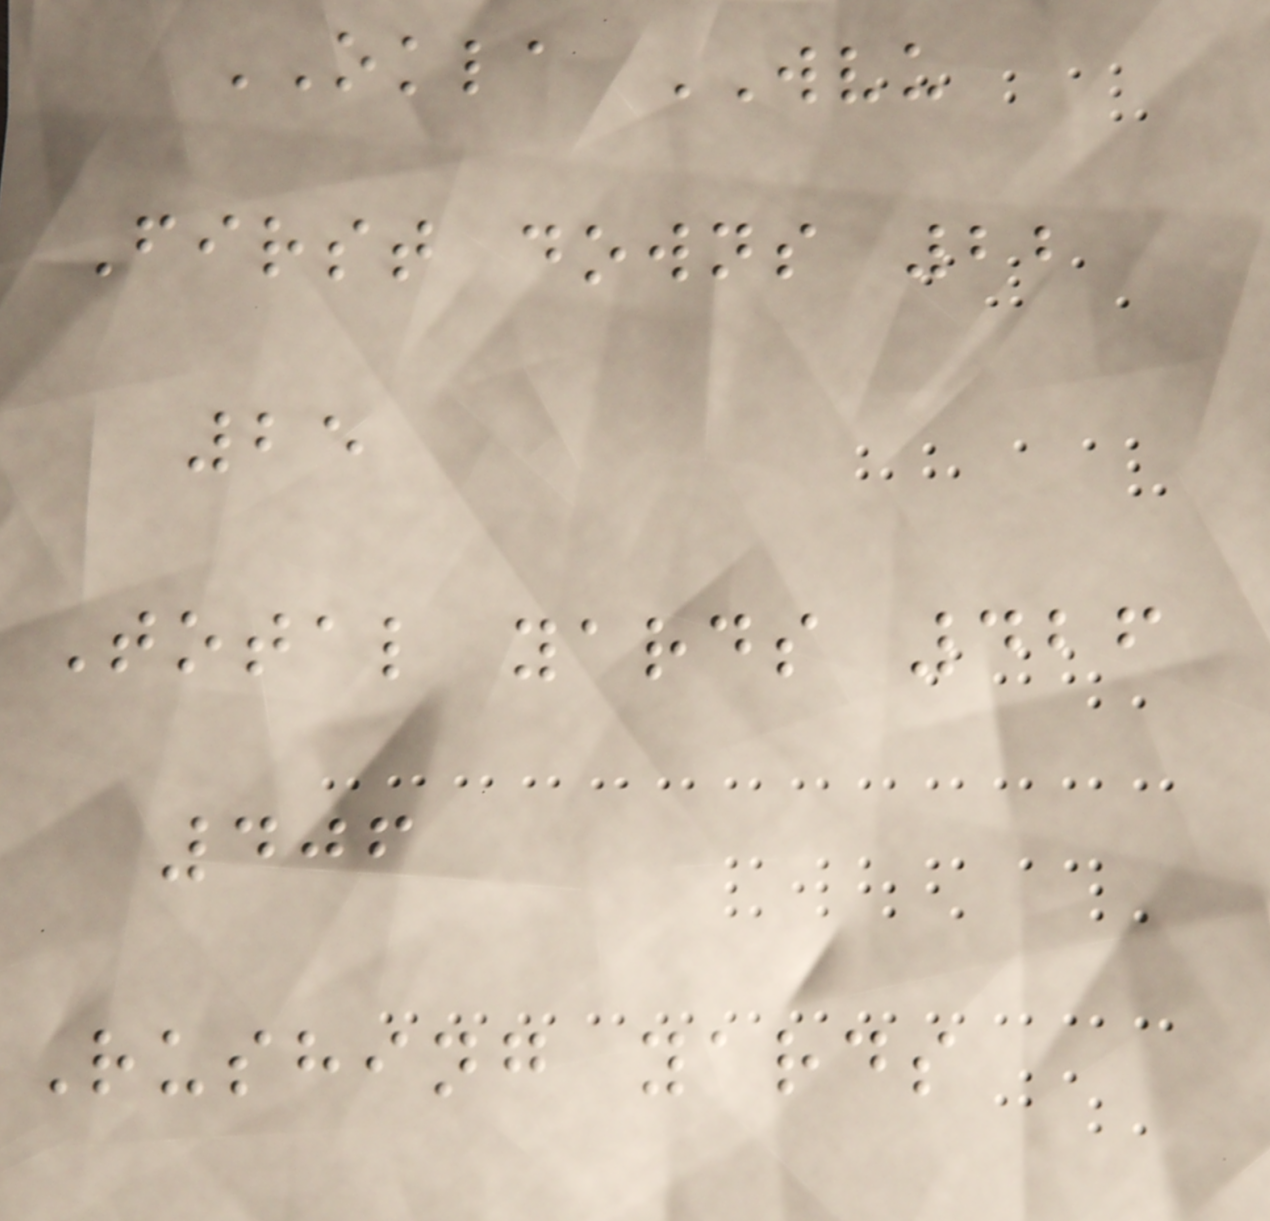OKLA WVU
First downs 22
25
Total yards 426
406
Rushing yards
